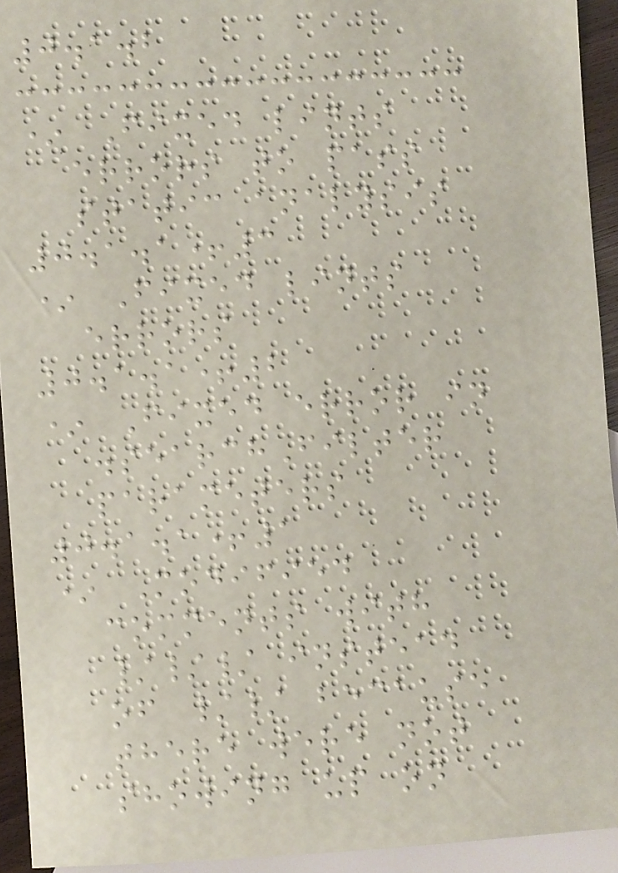0.1.2
* Fixed lints
errors to pass
static analysis
0.1.1+3
* Fixed lints
errors
0.1.1+2
* Fixed error in
.searchFilter
parameters
0.1.1+1
* Modified
comments with
/// instead
of // because
there were not
showing up on
